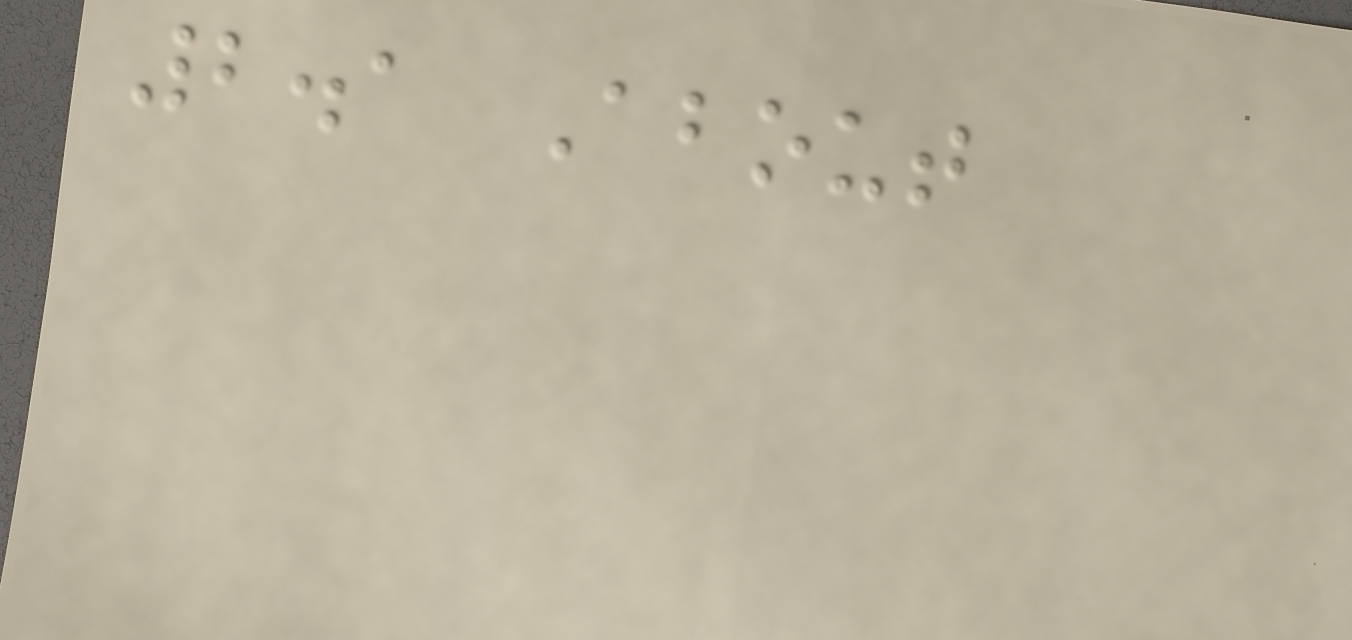2.1 About
